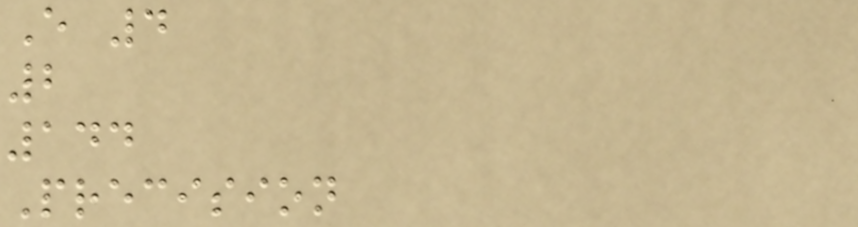E 4
2
144
Precision
